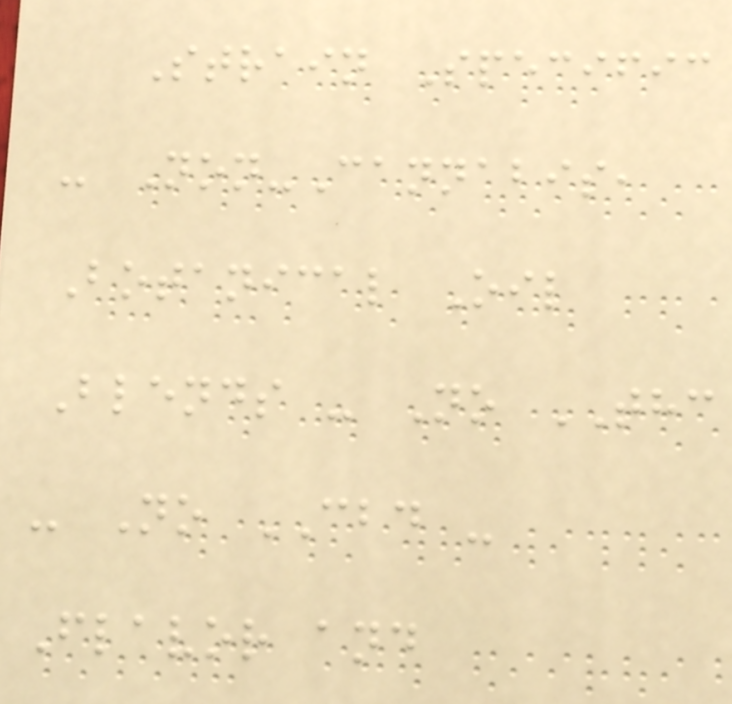Strain Specific
- Non-Cannabis,
Botanical Oil
Blends - No THC
- No CBD -
Flavor and
